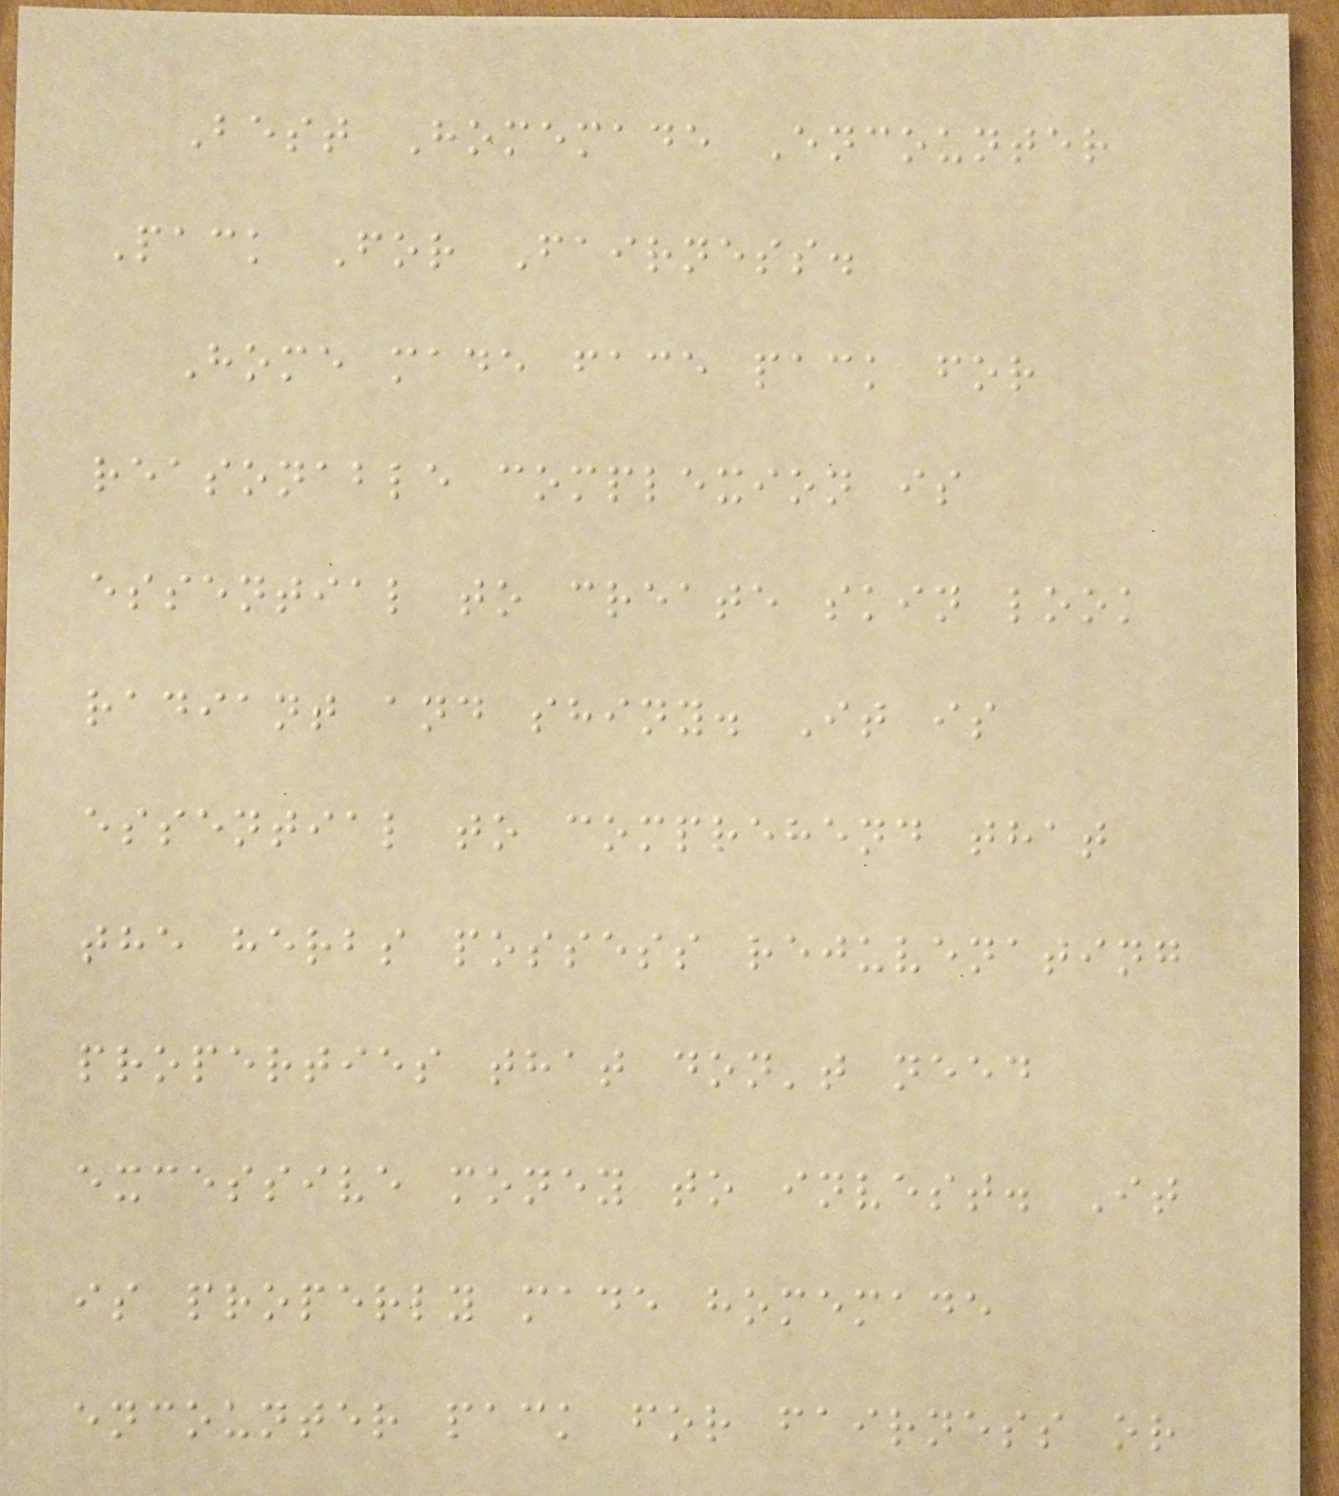Best Homemade Encounter
Pack For Fairness.
Home made face pack for
reasonable complexion is
essential to create skin look
radiant and shiny. It is
essential to comprehend that
the herbs possess rejuvenating
properties that don't need
excessive money to invest. It
is properly made homemade
encounter pack for fairness or
